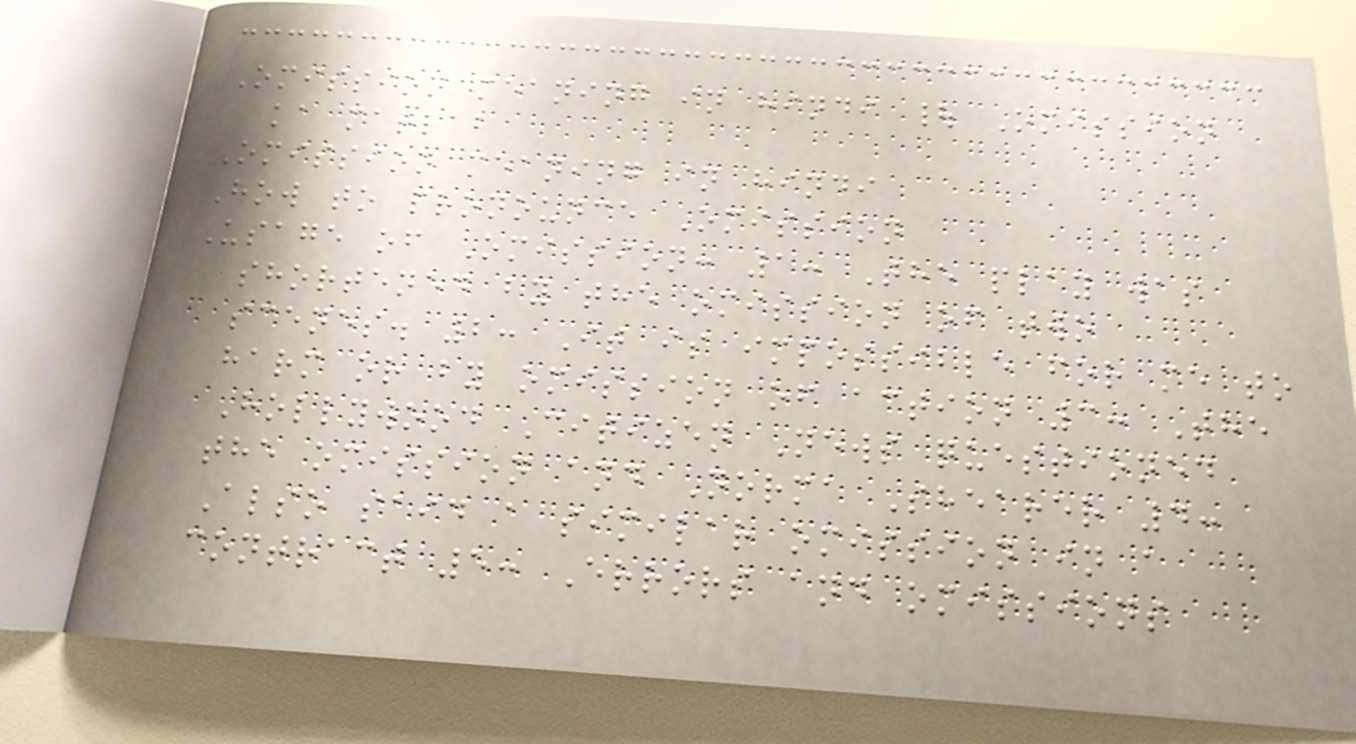Omission meaning in hindi | Omission
ka matlab
Omission meaning in hindi
How to pronounce Omission
Usage of Omission: 1: The play was
shortened by the omission of two
scenes. 2: It is impossible for me to
harm or by omission of action 3: The
Hollywood Citizen News questioned
the omission and Norma Shearer 4:
Also said a similar omission in a
contract 5: Errors and omissions
